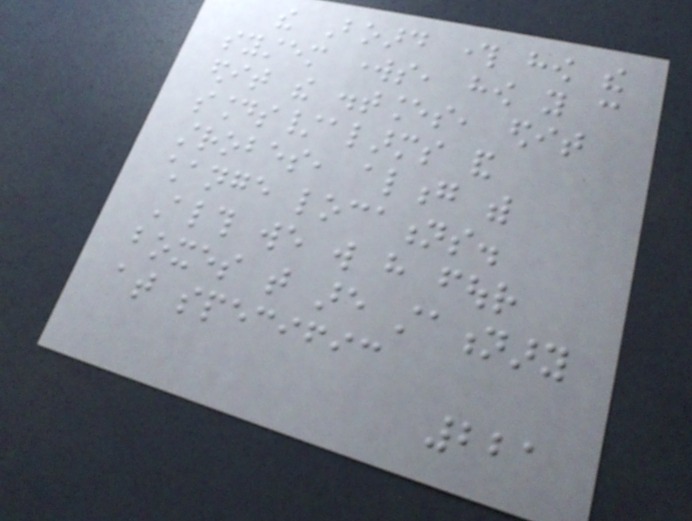the Board through how the
system works, how you can
edit the distances, edit
sounds/alarms and
strobes, along with
change locations.
Although we will have four
boxes that are stationary
at specific
221
